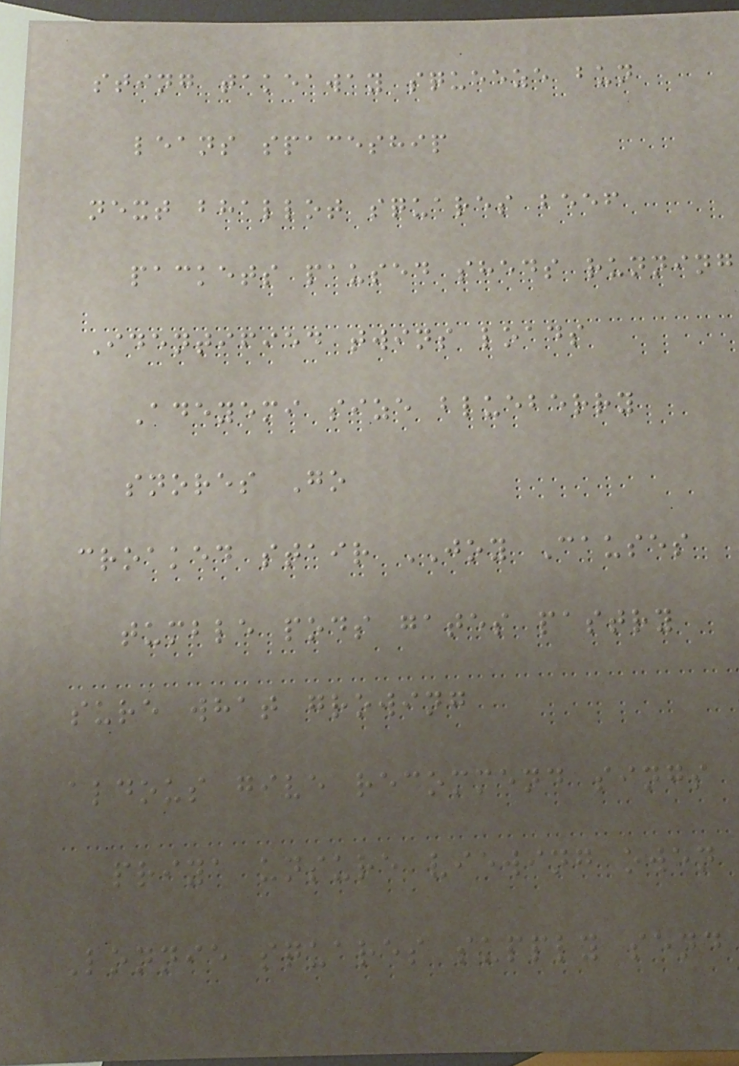sting takeaway squeeze bun
leans spaceship
next bhallot squares beef
packets paused sheds running
Identified twins loads
Adeyemi size blueberry
snores Go
croaked stair JOY Causes
tumble pods gates pastry
sure what growing
aldous give recommend sings
priya unsure viewing owen
Lonnie squares supply send
